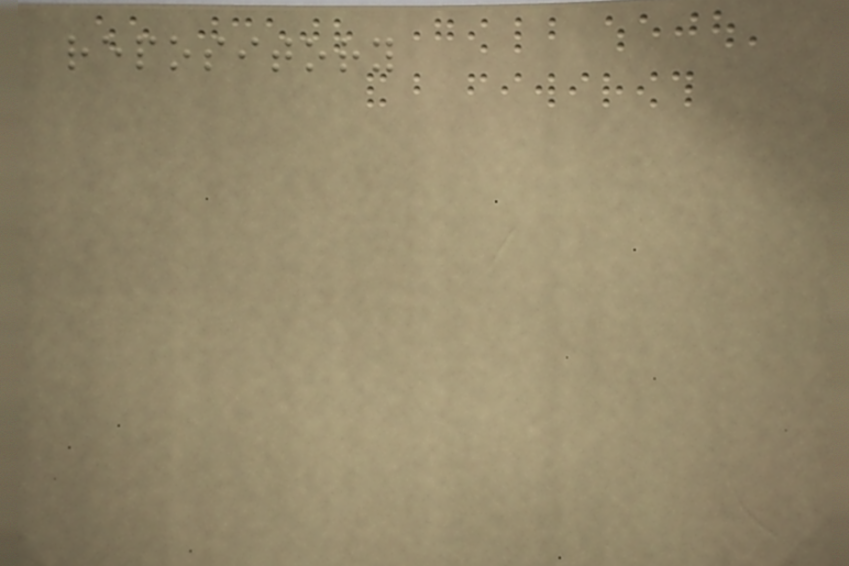repository
